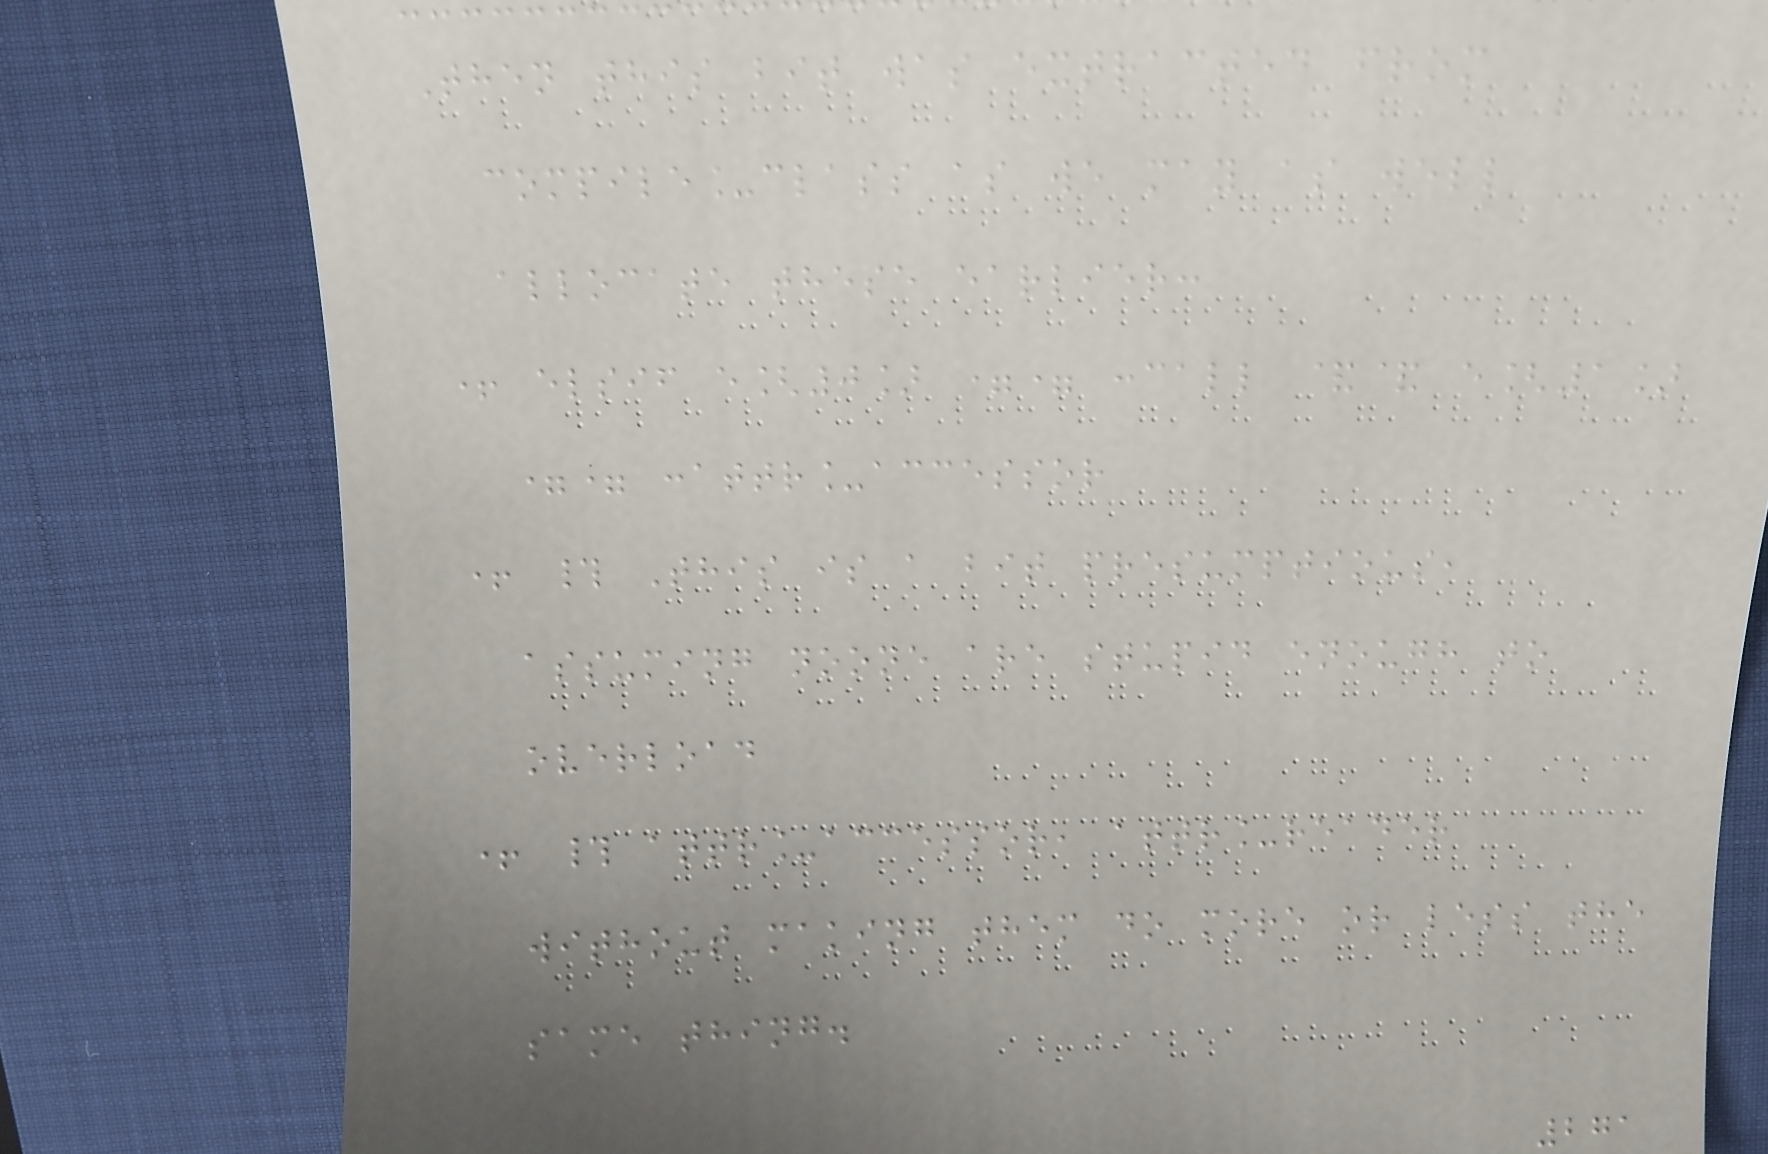Then this bit was extracted from
compile_class as we may as well
allocate these earlier:
+ elsif e[0] == :call && e[1]
== :attr_accessor
+ # This is a bit presumptious,
assuming noone are stupid enough to
overload
+ # attr_accessor, attr_reader
without making them do more or less the
same thing.
271
